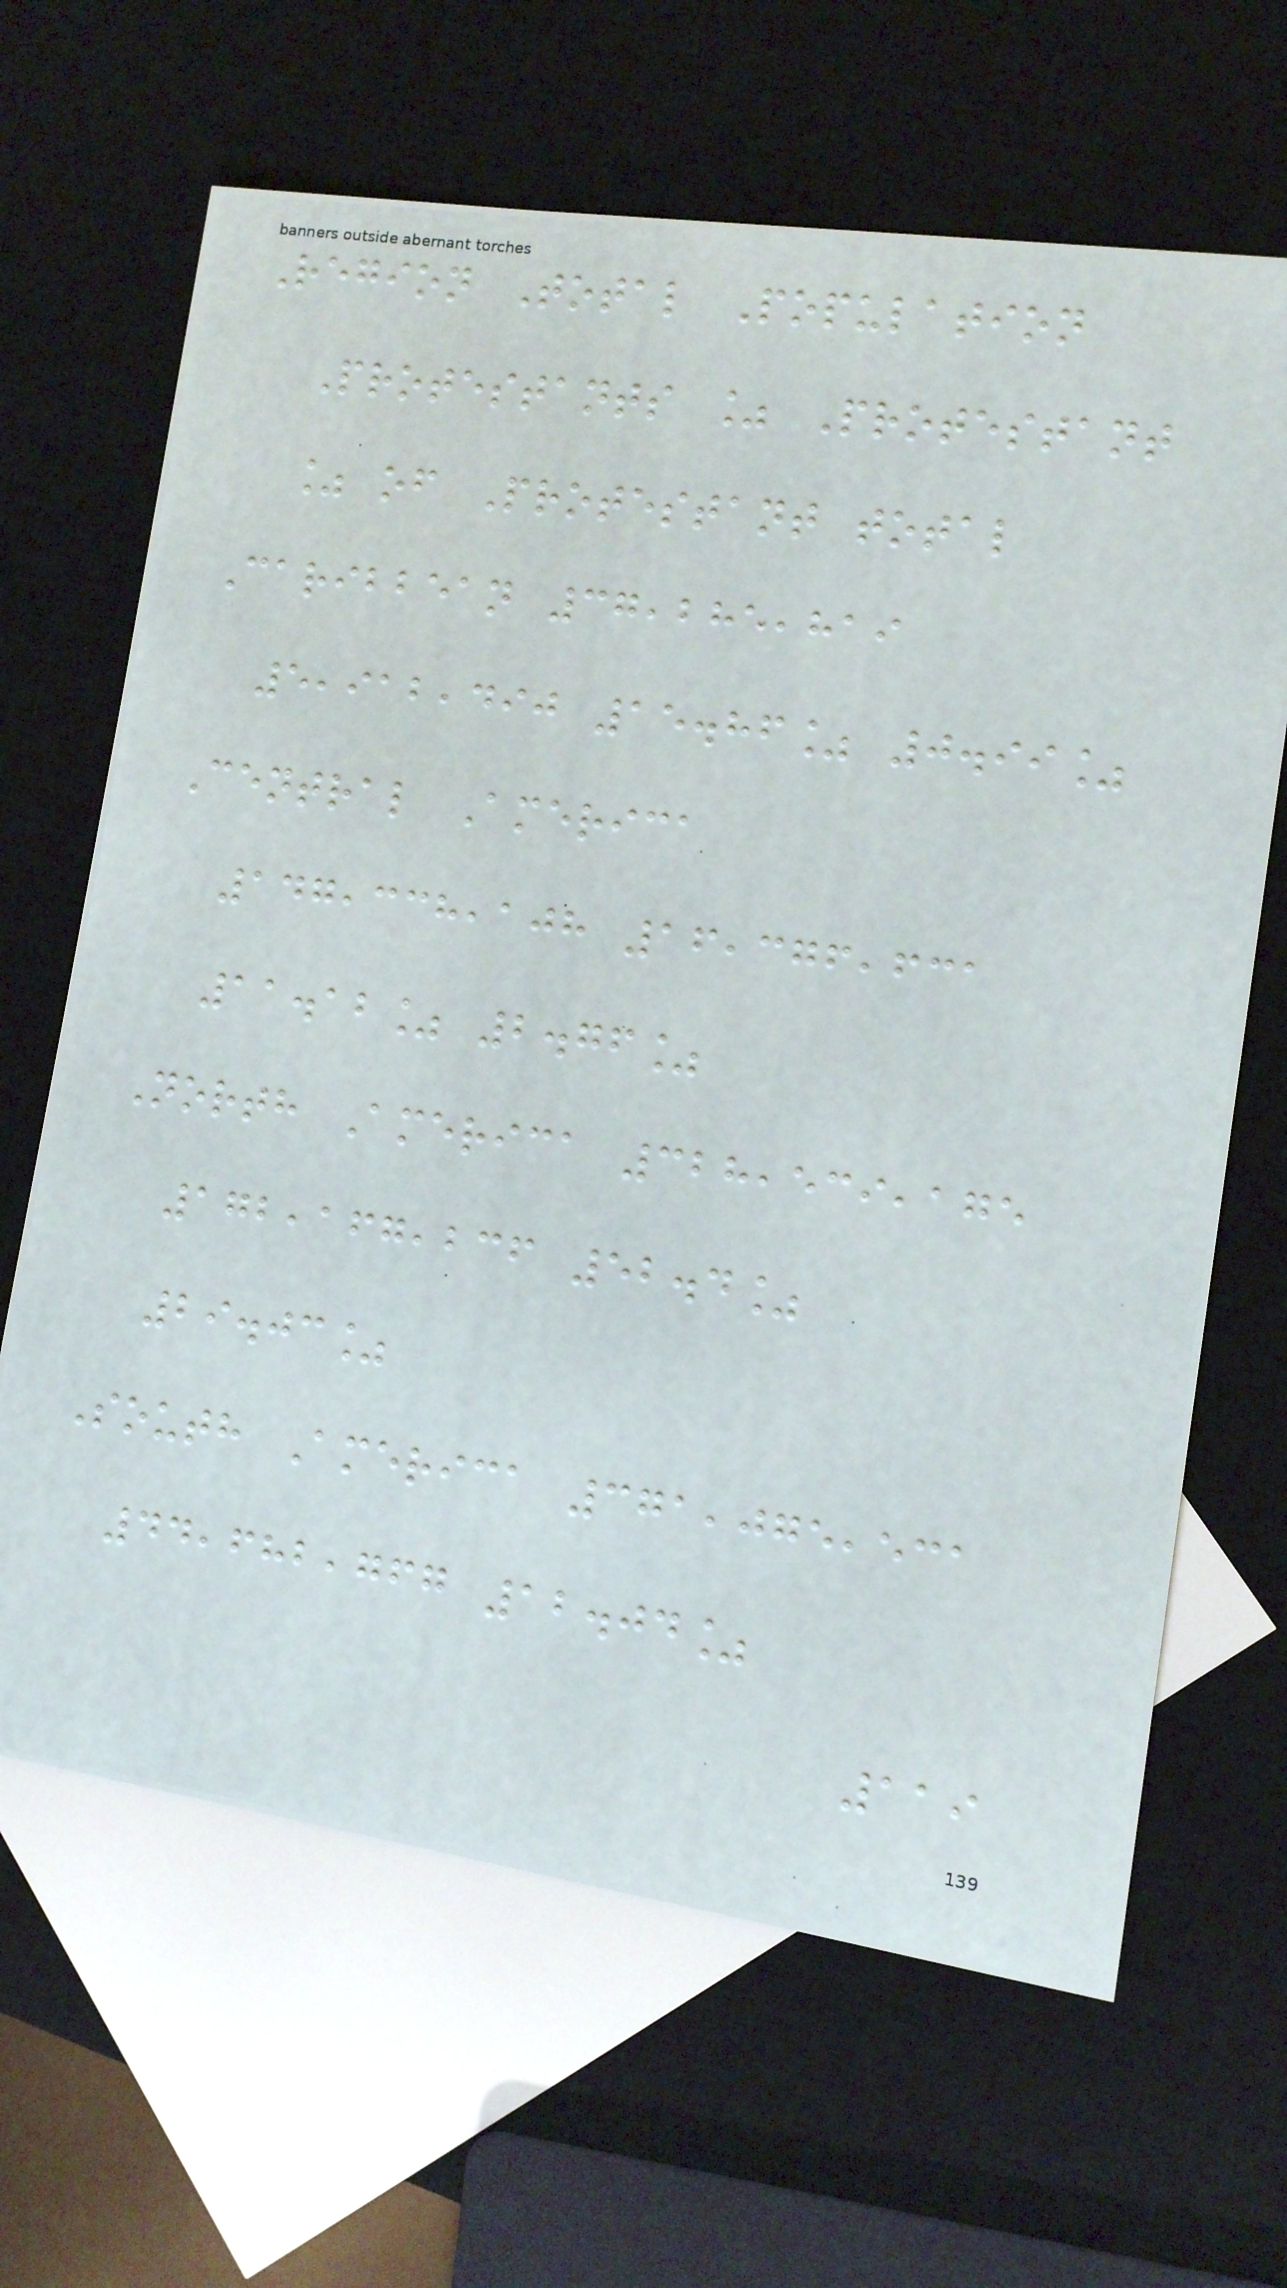Region Total Population
Protestants % Protestant
% of Protestant total
Caribbean 37,285,819
5,912,490 15.86% 0.99%
Central America
147,338,108 16,376,631
11.12% 2.76%
North America 328,539,175
172,167,236 52.4%
29.03%
South America 371,075,531
44,682,767 12.04%
119
